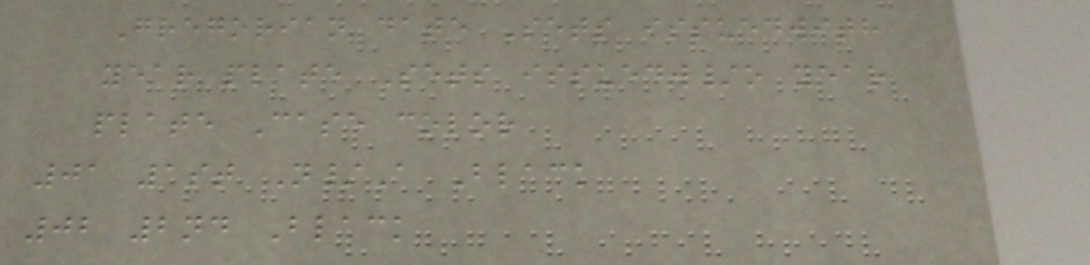Gregorian date Sets issuedwith
year plate Sets issuedw/o year
plate Case color
01 1st N/A Black
02 2nd Black
